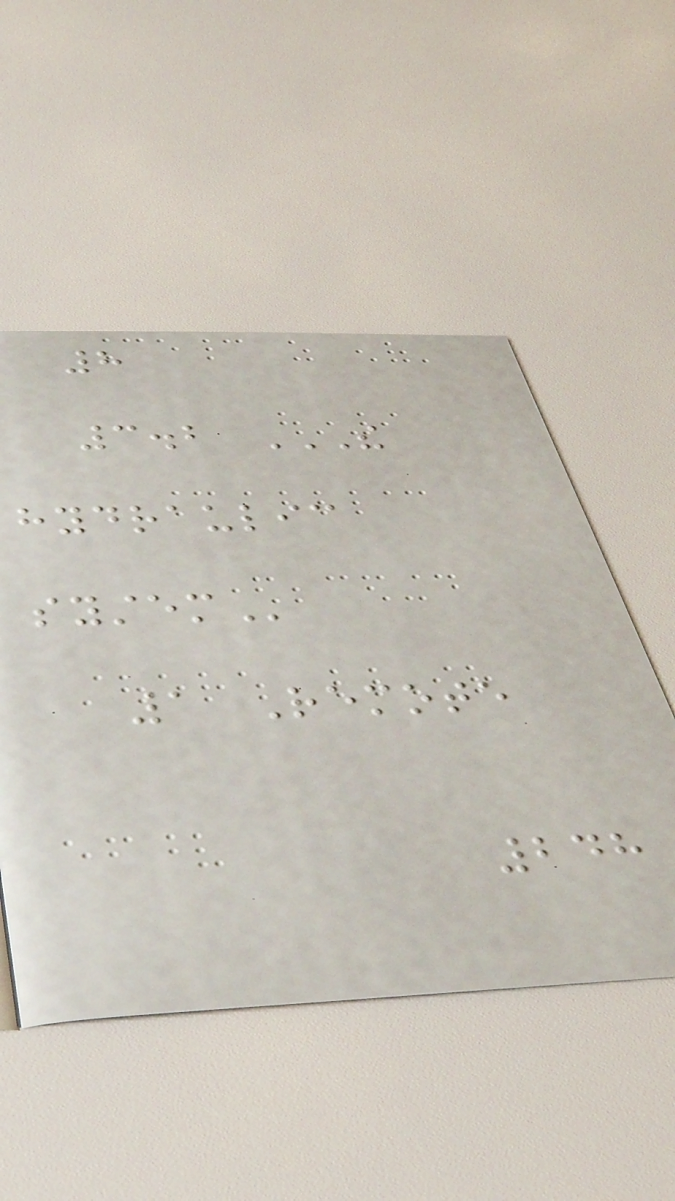8
3.2 THE
HYDRAULIC
SYSTEM
1 Remote
248
